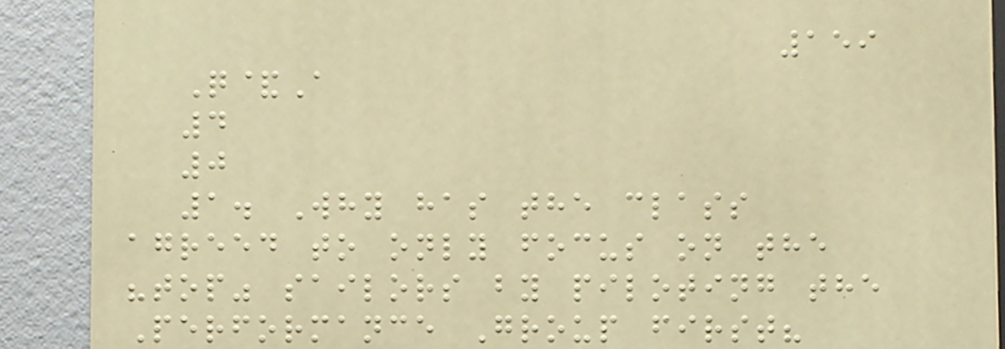159
Q&A
4
0
1. Why has the class
agreed to only focus on the
"top" sailors by piloting the
Performance Group first?
